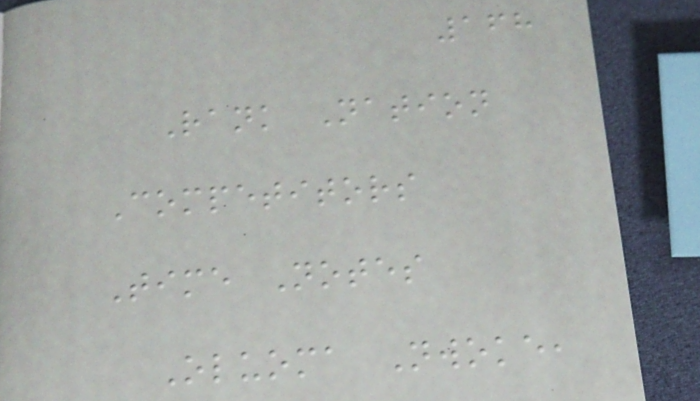168
Rank Nation
Competitors
Time Notes
Oluoma Nwoke,
